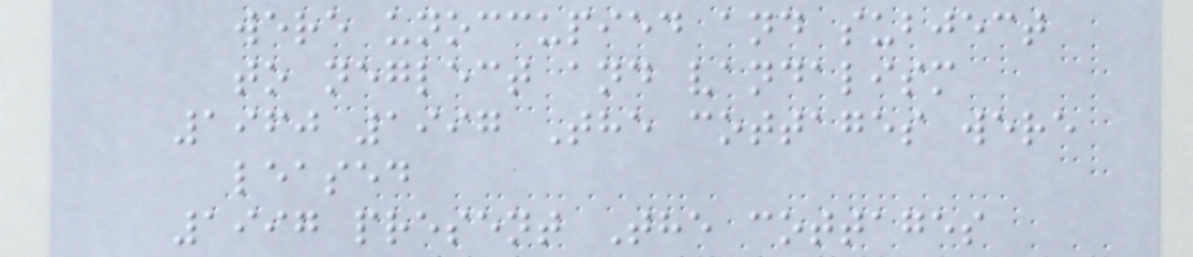were unoccupied and subject
to neglect and vandalism
1960 1997 The cottages were
leased
1997 present The cottages
